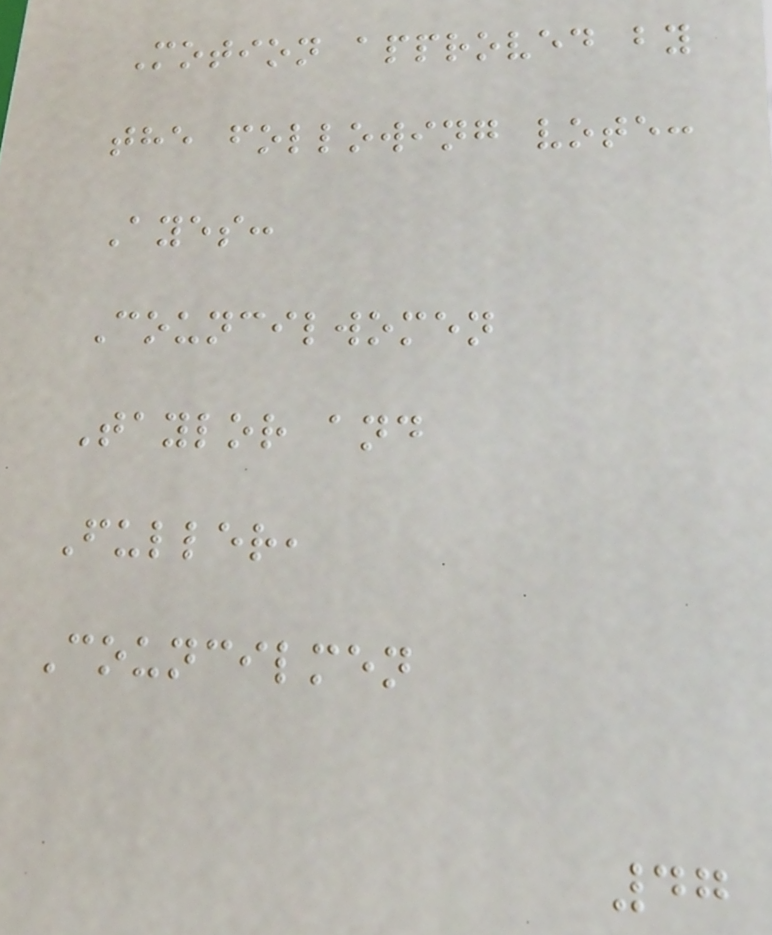Motion approved by
the following vote:
Ayes:
Councilwomen
Taylor and
Fuller,
Councilmen
47
